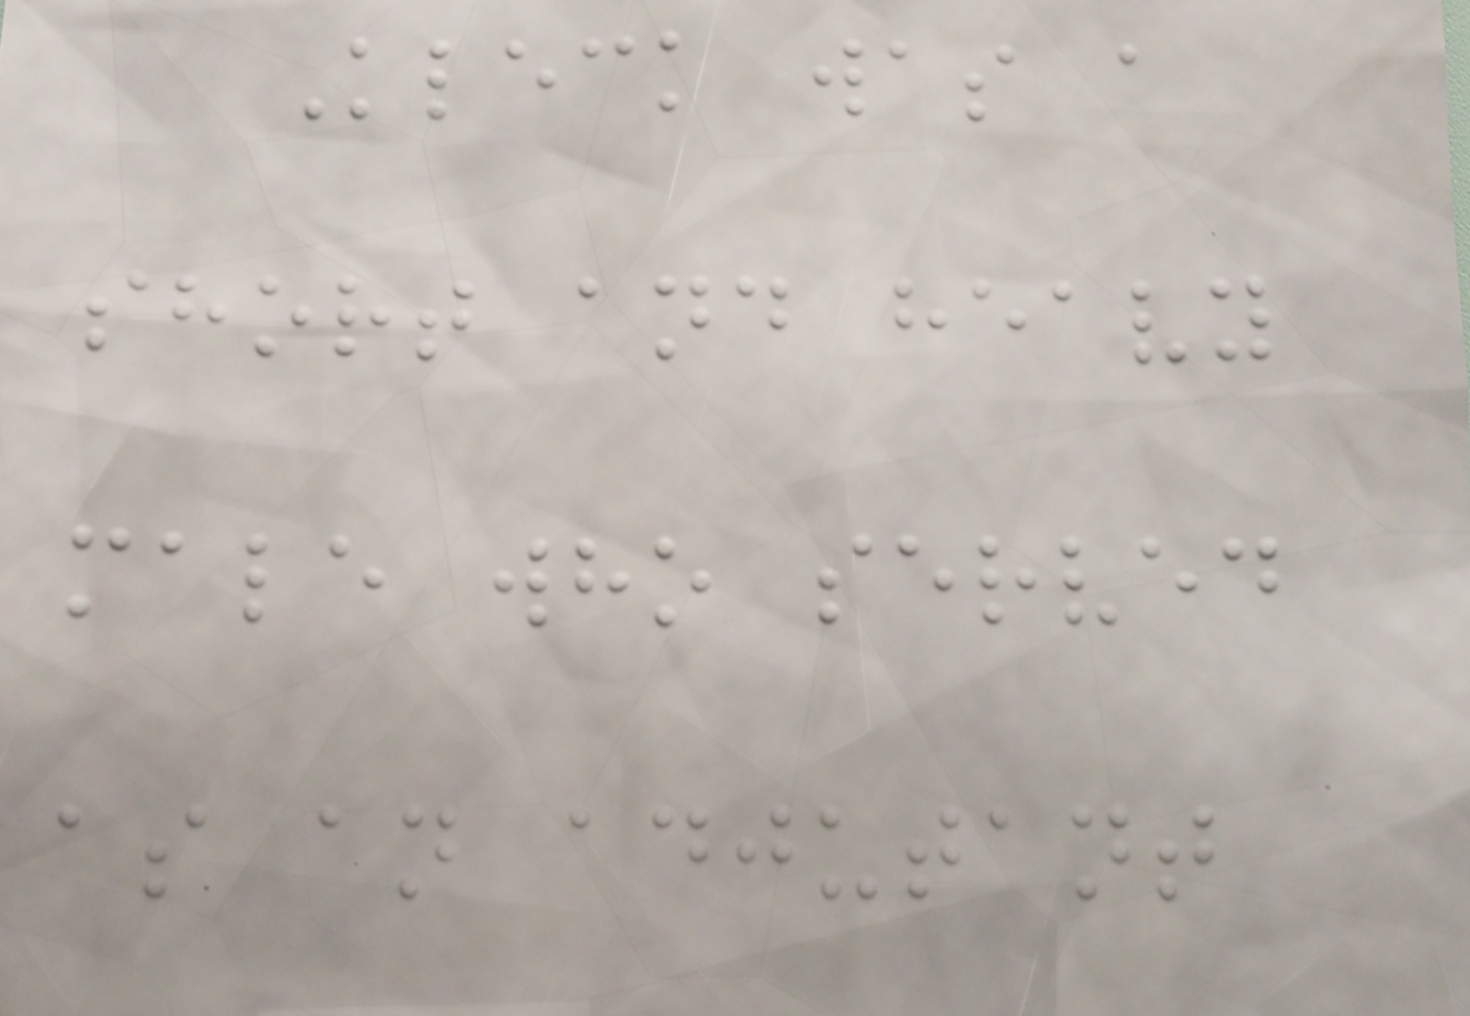Kleck was a
short and heavy
male who served
as an adjutant
